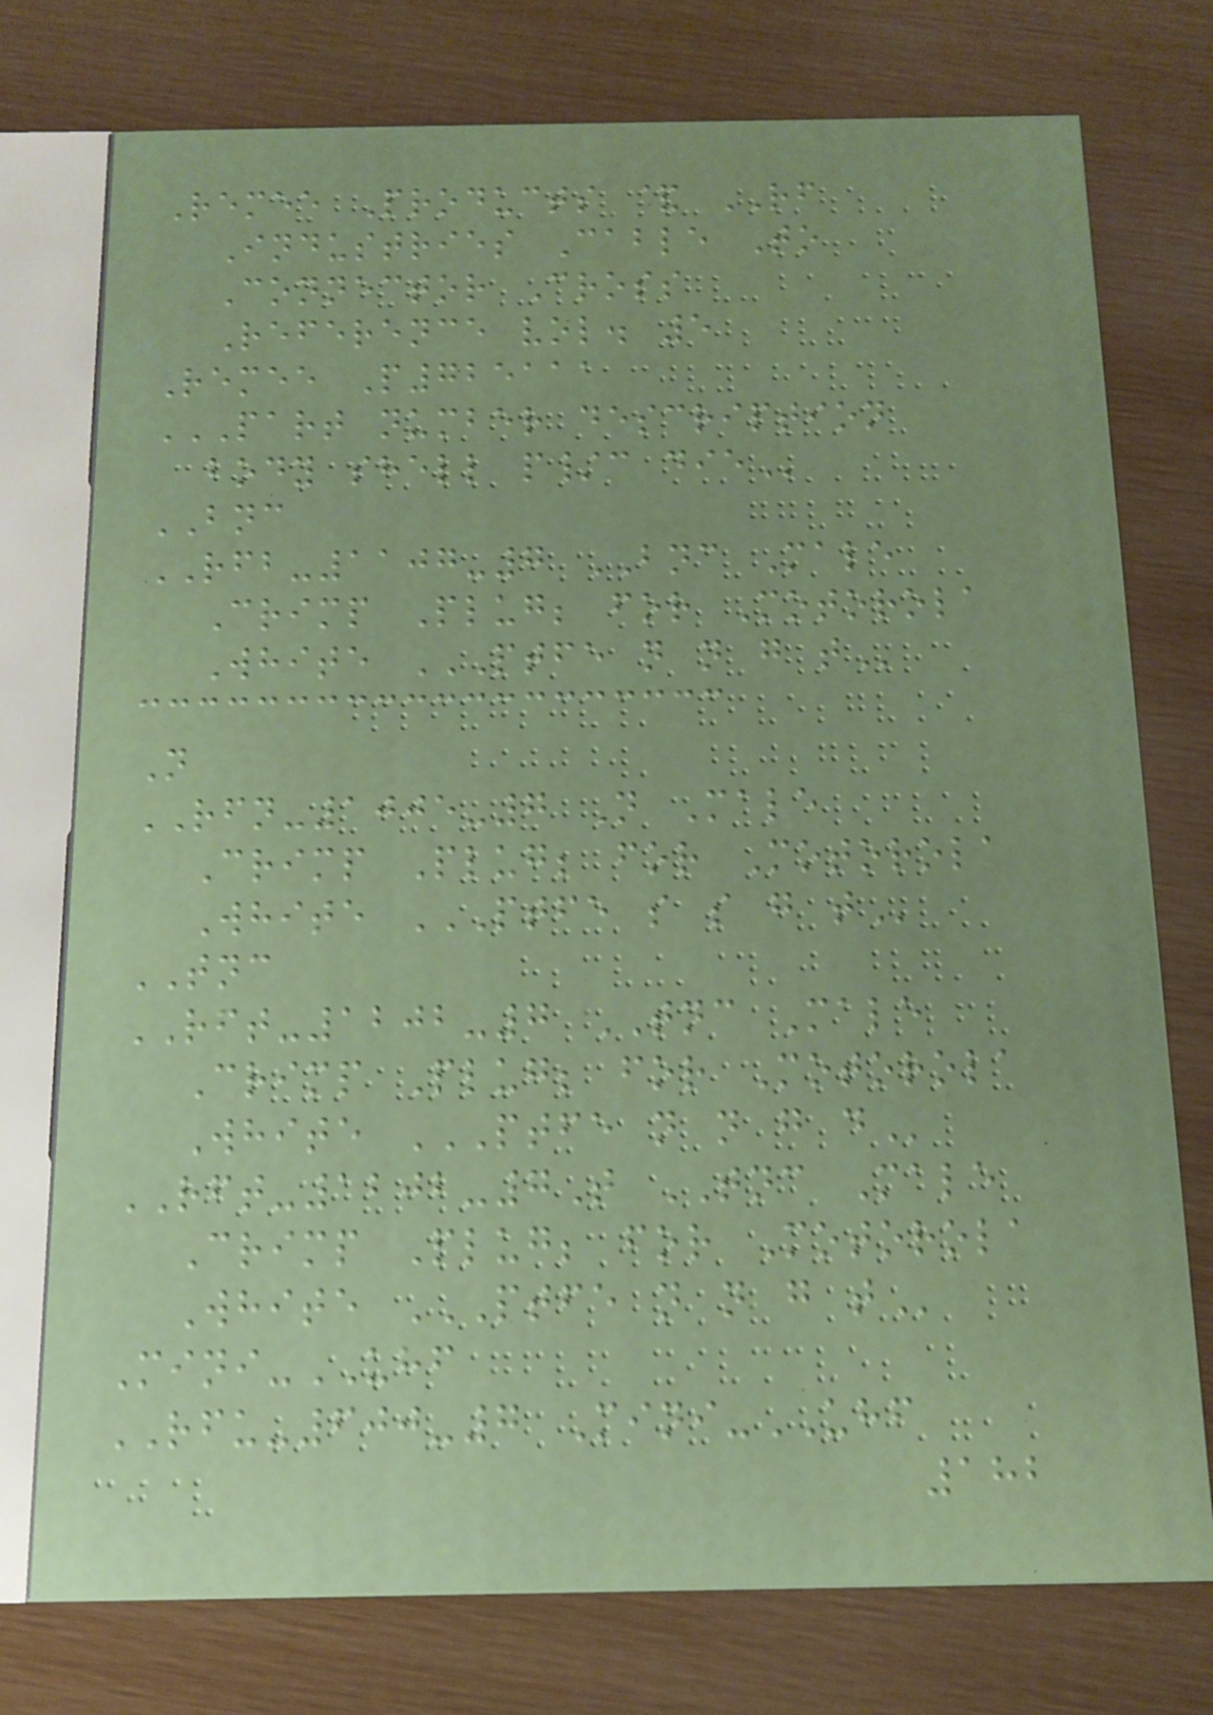Remee Products & RF
Industries Cable To
Connector Cross
Reference vol. 5
Remee P725111
PART NUMBER DESCRIPTION
BODY SHELL P/C DIE
BNC
RFB-1107-7 BNC Male
Crimp Plug; for Motorola
White PTFE N N G T
N
RFN-1005-7 N Male
Crimp Plug; for Motorola
White PTFE S S G T
TNC
RFT-1202-7 TNC Male
Crimp Plug; for Motorola
White PTFE N N G D
RFT-1202-7T TNC Male
Crimp Plug; for Motorola
White PTFE N N G T
Mini-UHF
RFU-600-7 Mini-UHF
182
